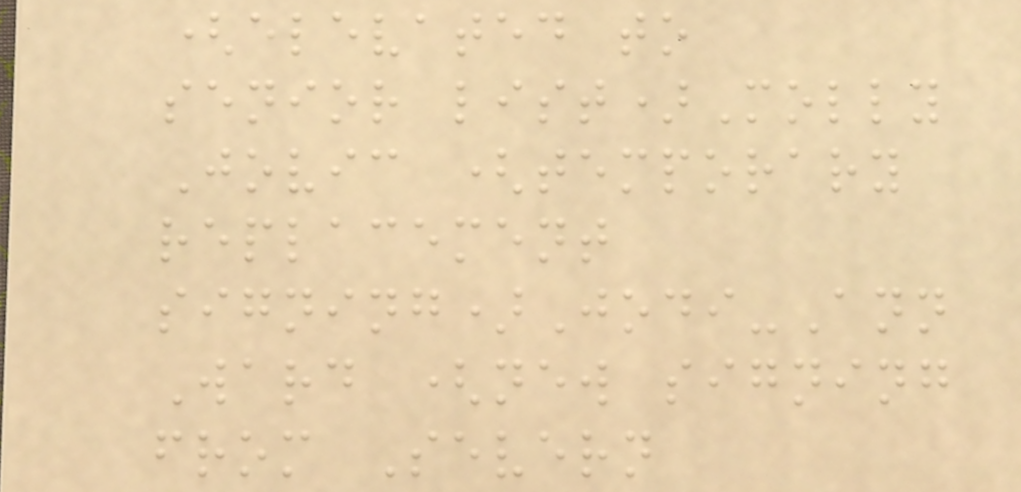(elevated to
senior list)Molly
Jovic (temporary
replacement
signing)Jodi-Ann
Ward (new signing
from Severn
